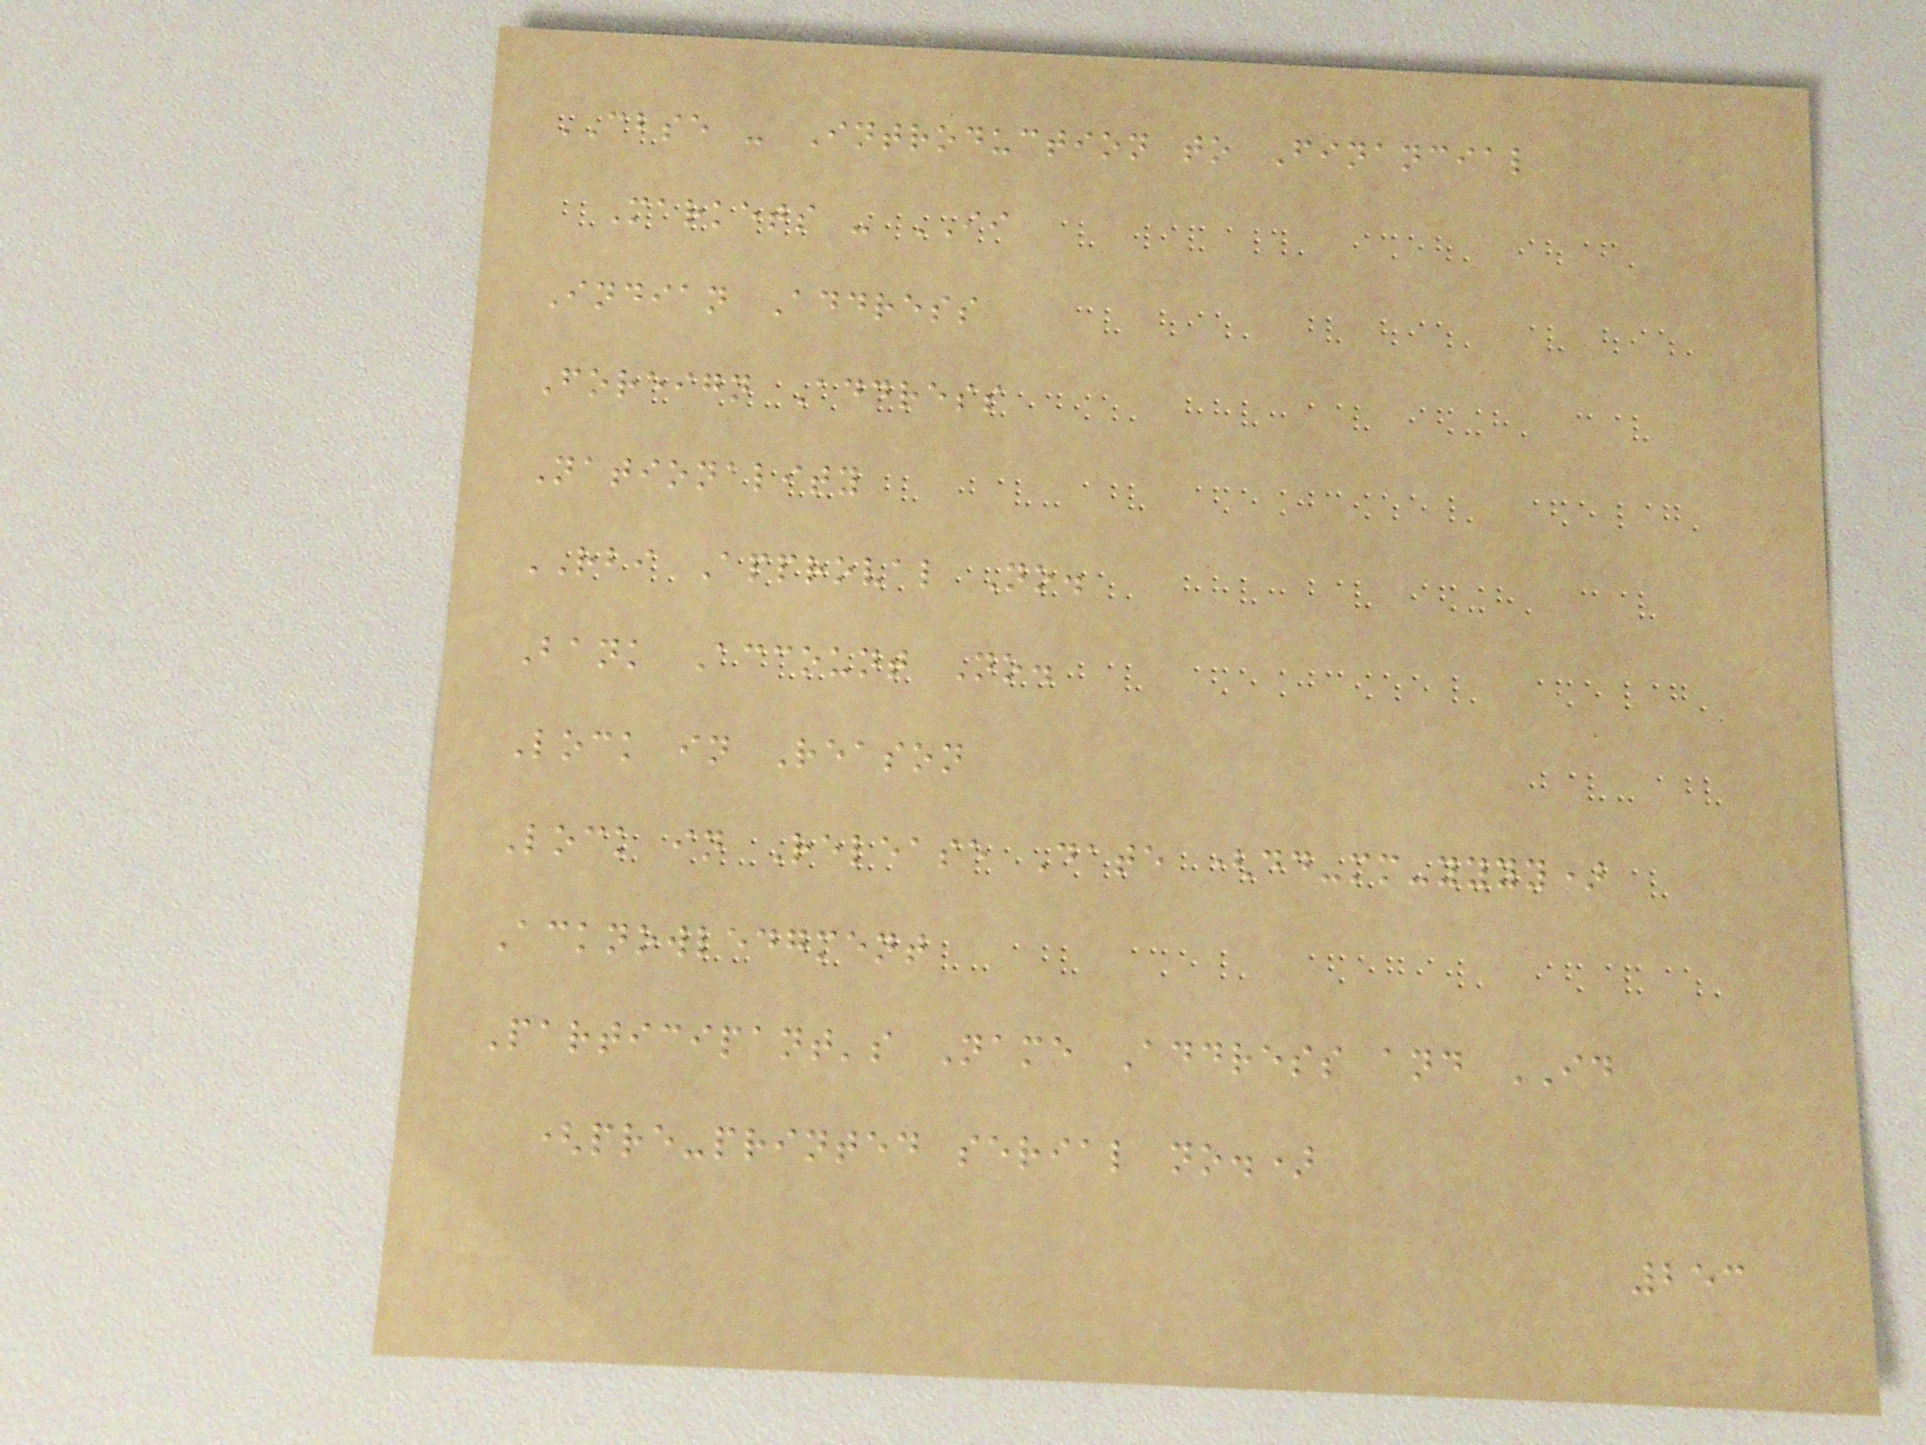CBSE - Introduction to Financial
Markets - II
Indian Address
Foreign Address
Nationality
RBI Approval No.
Bank Account No.
Lock in Reason
Lock in Release Date (dd-mm-yyyy)
Acknowledgment
Participant's Name Address and ID
(pre-printed serial no.)
253
